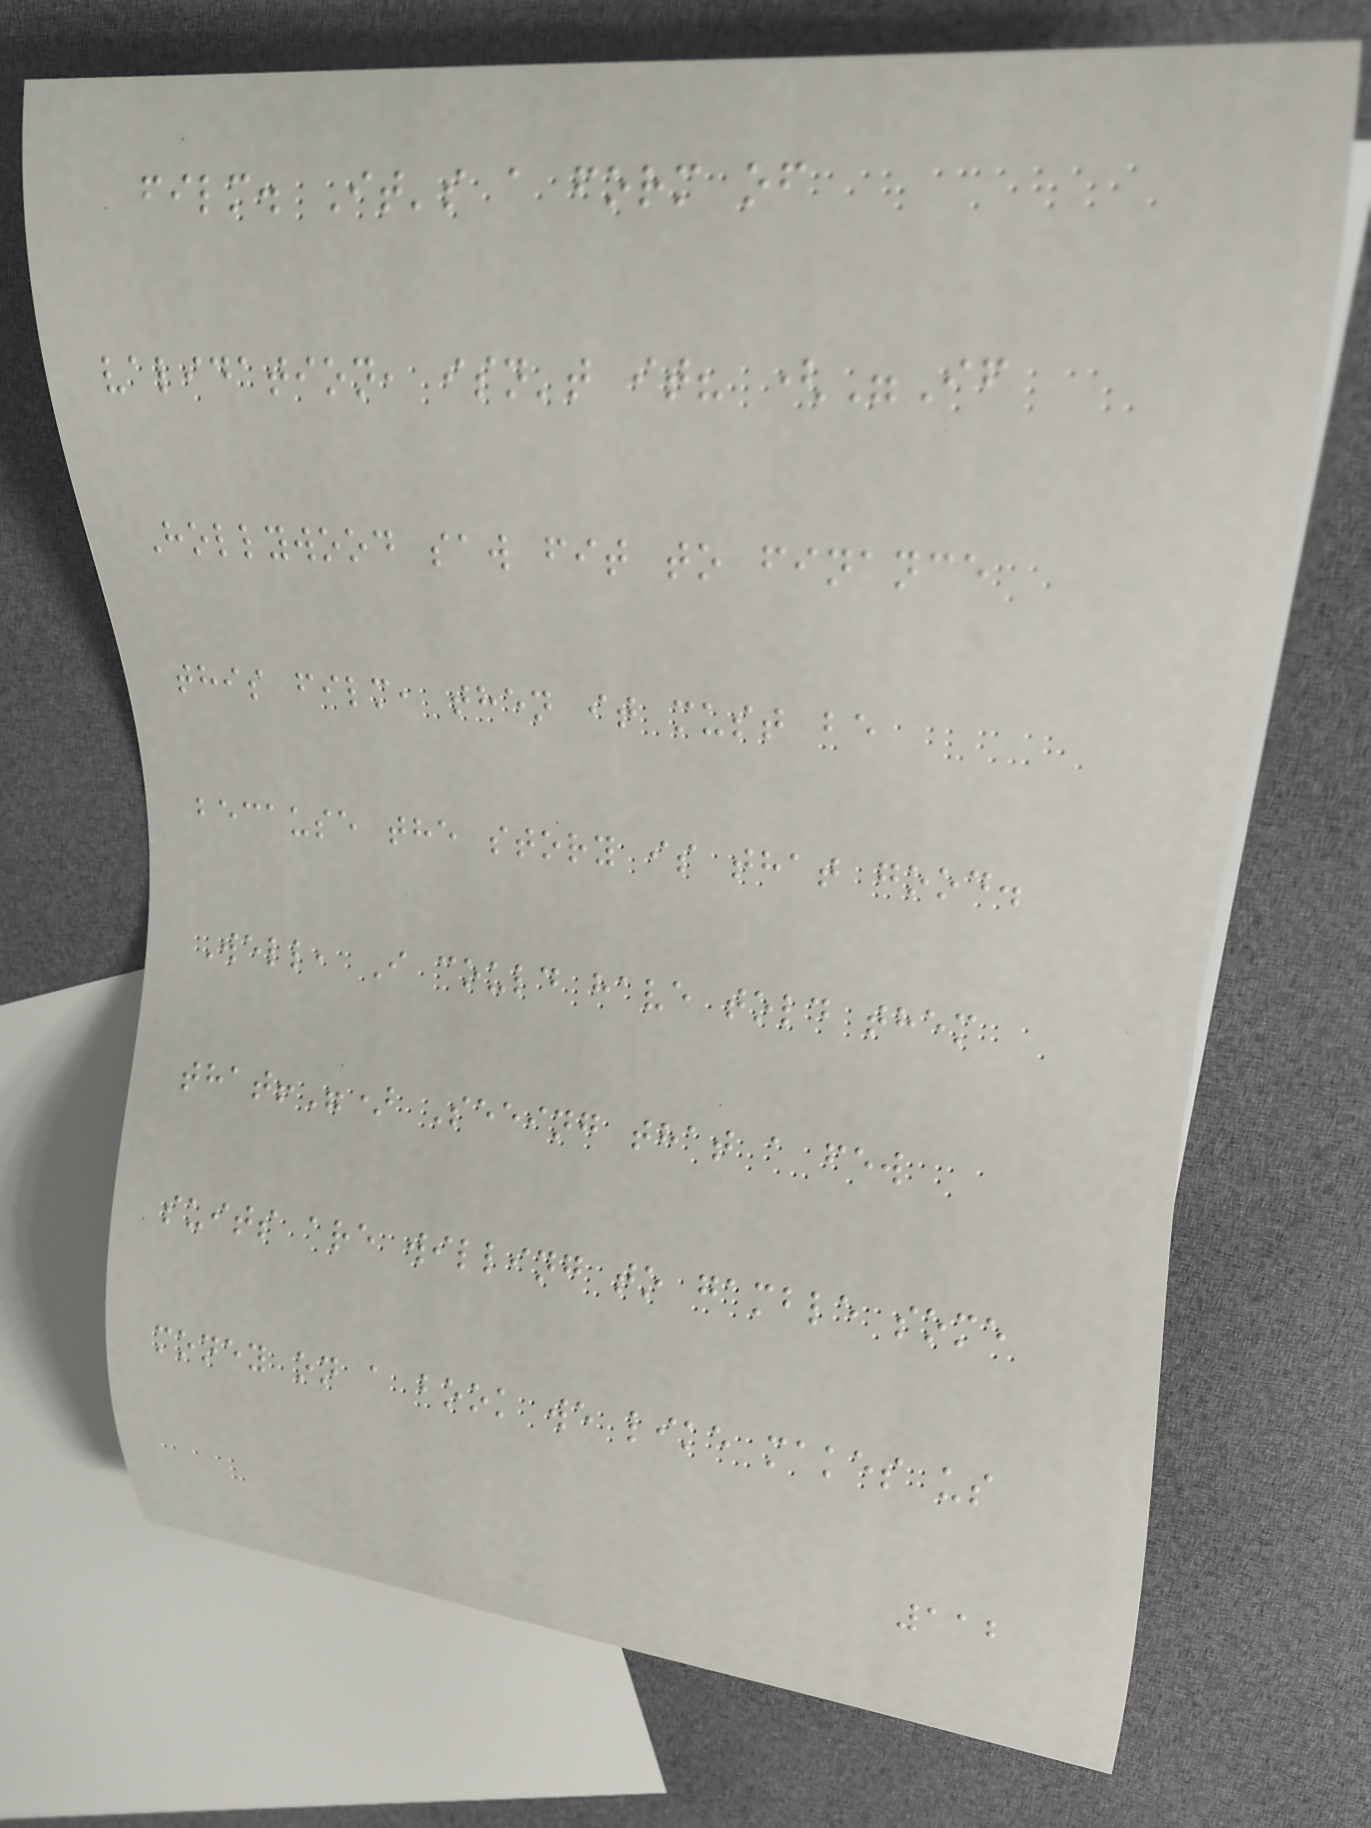film. It's a form of
validation, isn't it? ("If
Hollywood saw fit to finance
this film, then it must be
because the story is that good.
Well, I could have told them
that!") Seeing that a few
suits are willing to gamble some
money on a book we like makes us
112
